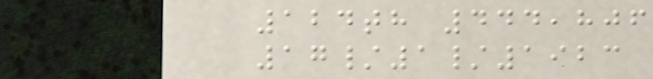124th 444,806
17/1/1923
